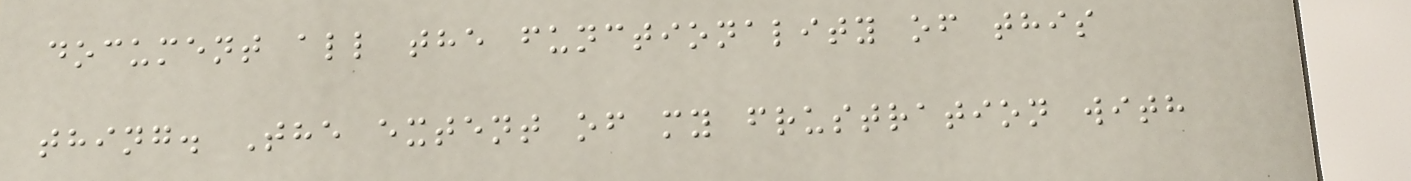document all the functionality of this
thing. The extent of my frustration with
